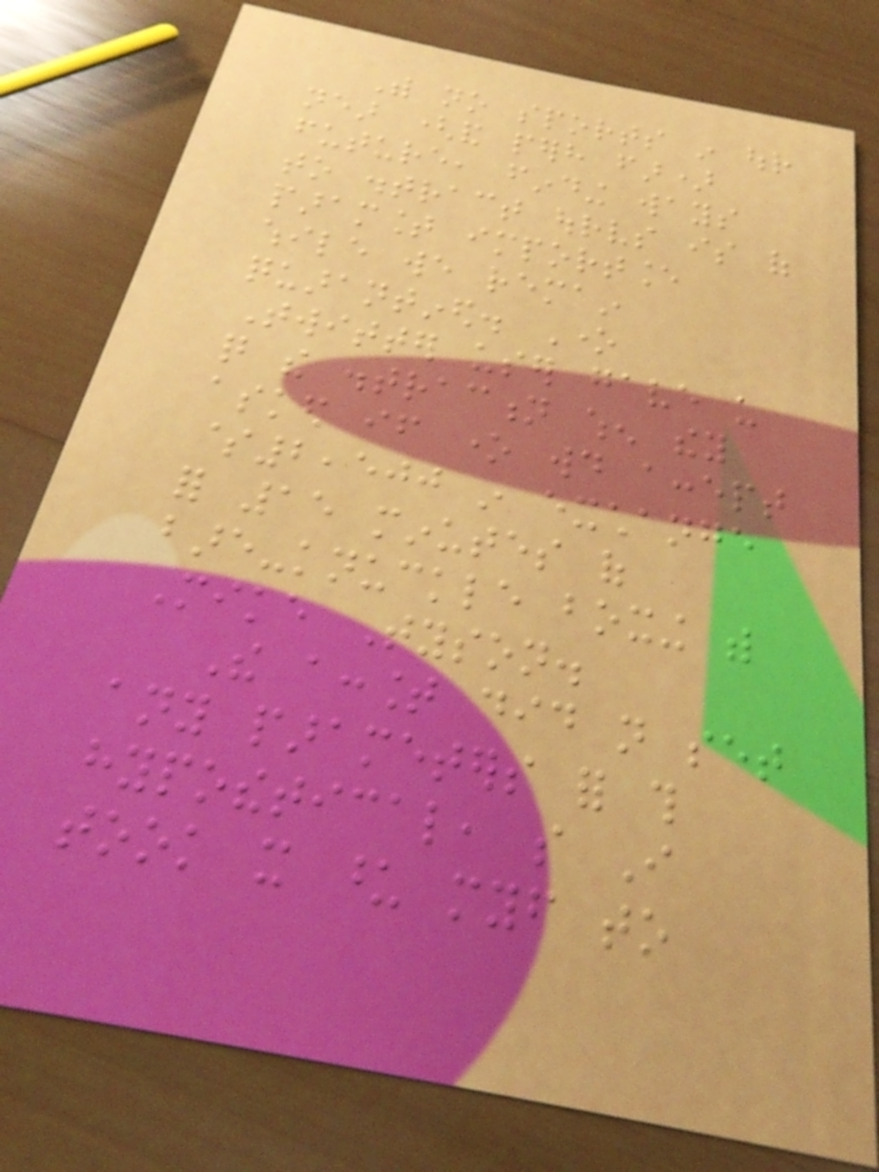With no sports in our
near (and perhaps far)
future, finding ways
to distract ourselves is of
paramount importance
while we remain
quarantined. One
Twitter user gave us
quite the distraction when they
asked if one would accept
$2,500 in exchange
for 15 minutes of
bare-knuckle boxing with
Mike Tyson.
The account did not set
any parameters for this
hypothetical, so I
took it upon myself to
